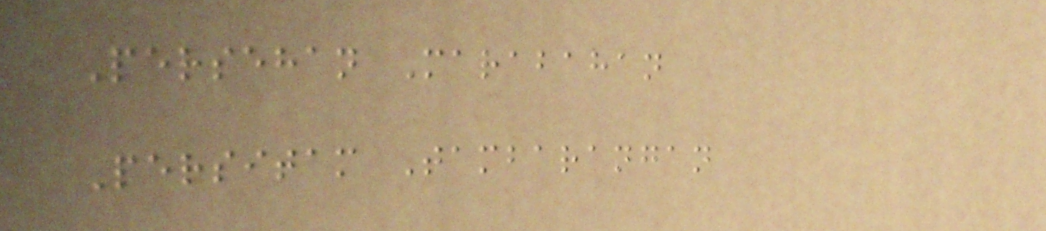Persehan Marabahan
Persitam Tambarangan
